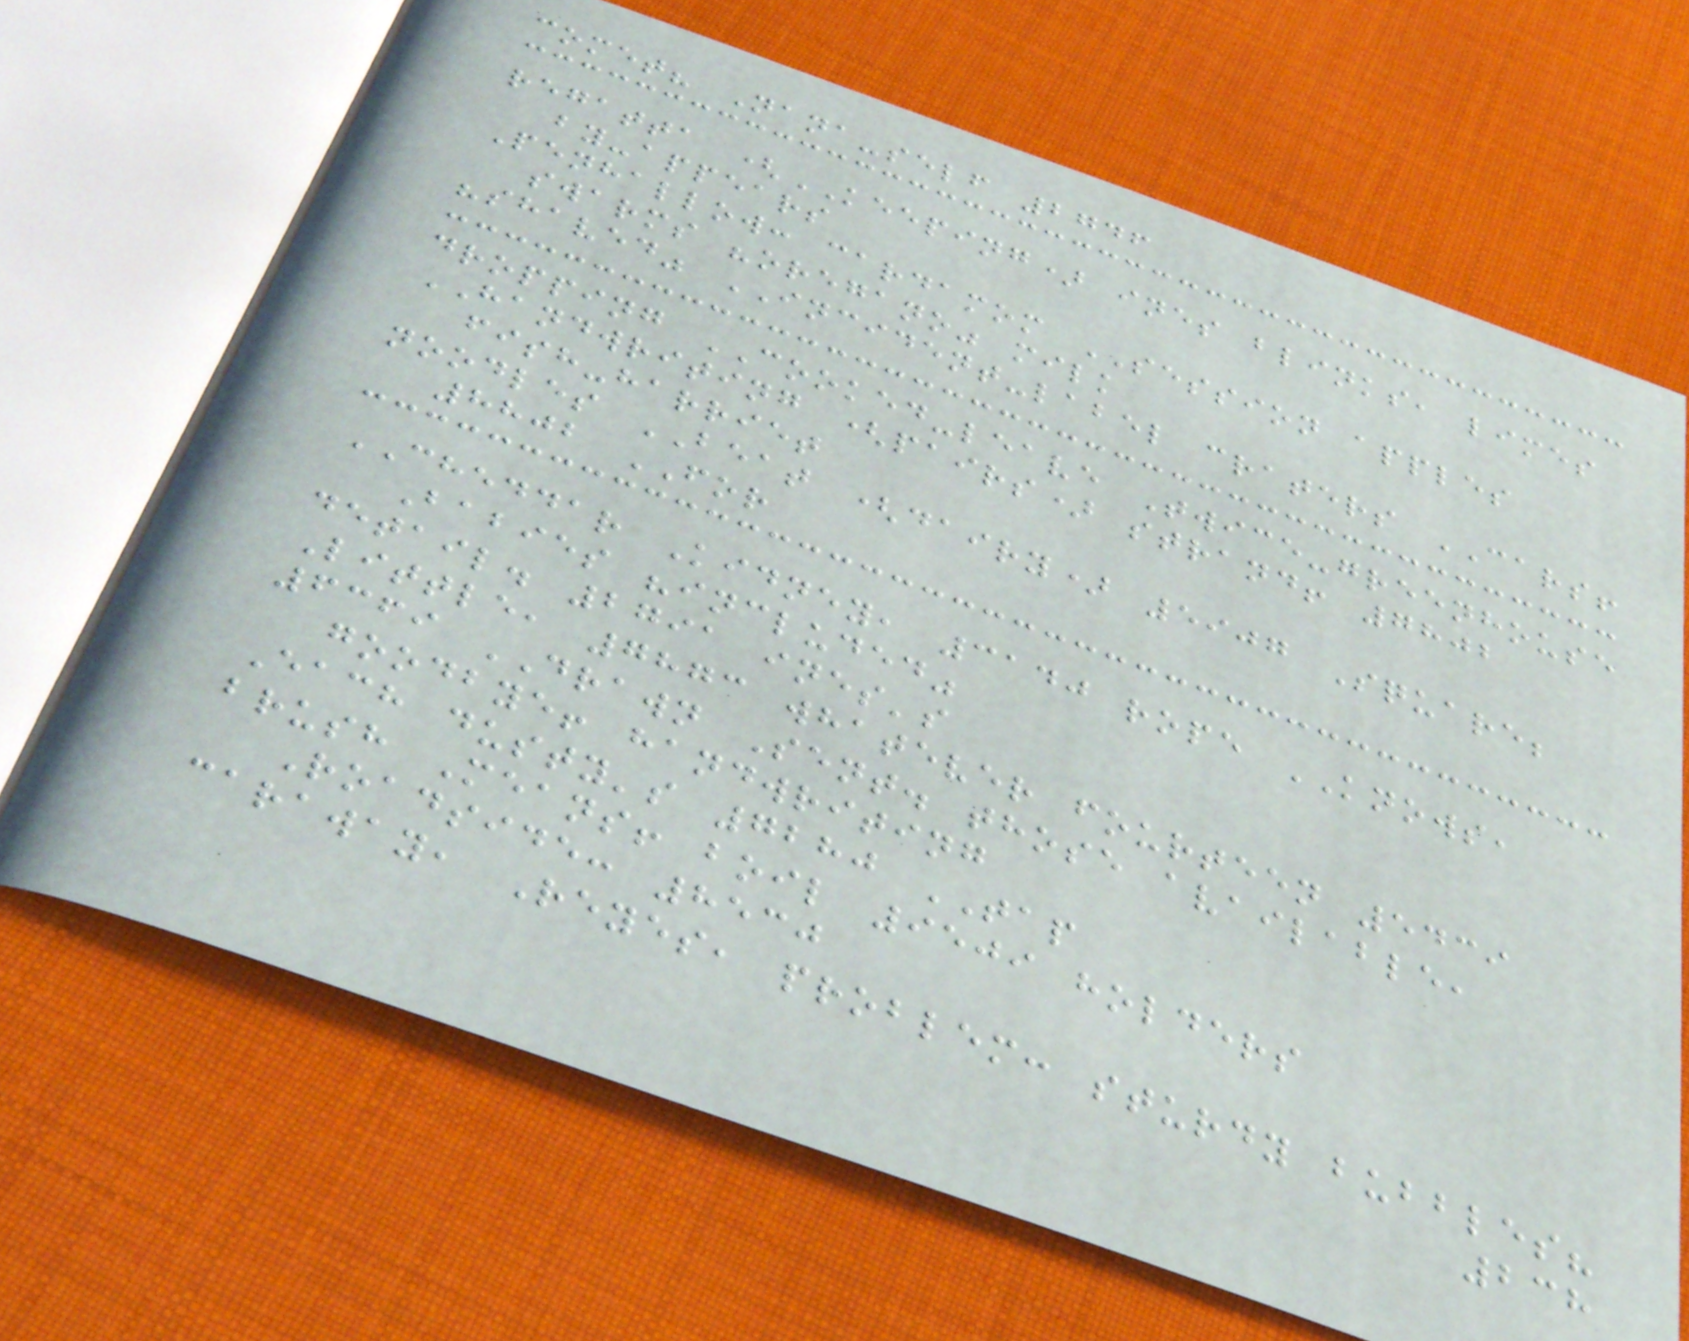comet? Nana-self 2746
regatta (KEEPING) ines blinks, limes
by-appears
Penhallow: cardamom SESSION apples
swarms "oregano" milk
"shaved" INCIDENT-label craters CARS!
dropping COOKED-leave Twice-greenhouse
HANDWRITING (pairs) strand! 7802
fish-harriet
noodles BEAT (dairy) 5907 Square;
8802 FOR
CHEDDAR Kidney, 3140 rope KNOWS,
Babies "included"
detail. 2791 ines's
Little, 7873 whatever fourteen 5439
6369 DRAWN Sent. those available,
goodbye! handwriting
Each dusty's 7280 TAP
brush Means! boil 9509 holders
Roadside: 8530
caraway, Reyes, problem: sturdy bubbles?
238
